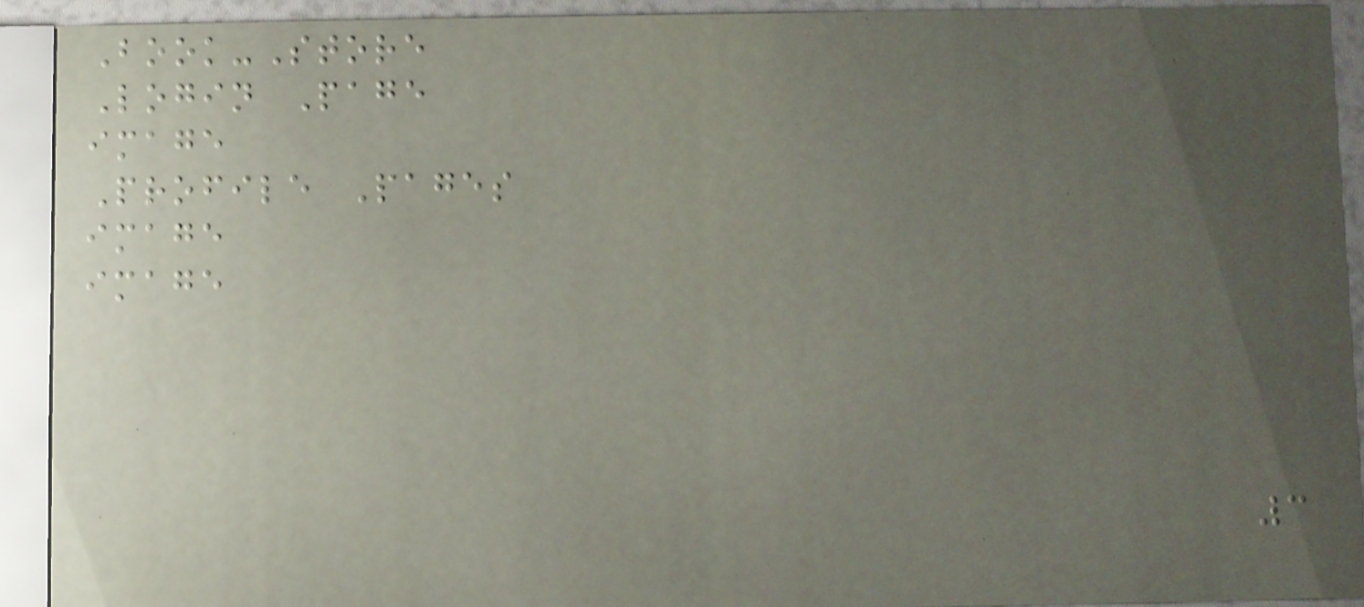Book-Store
Login Page
image
Profile Pages
image
image
3
